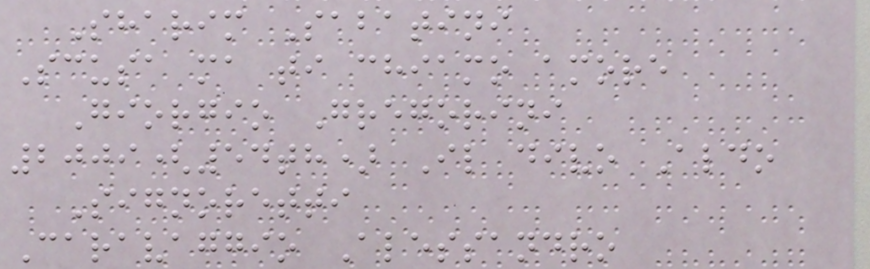Sharim Sabatini
Scusa ma ti chiamo amore
Giorgio Gregorini
2009(54th) Il divo Aldo
Signoretti
Caravaggio Alessandro
